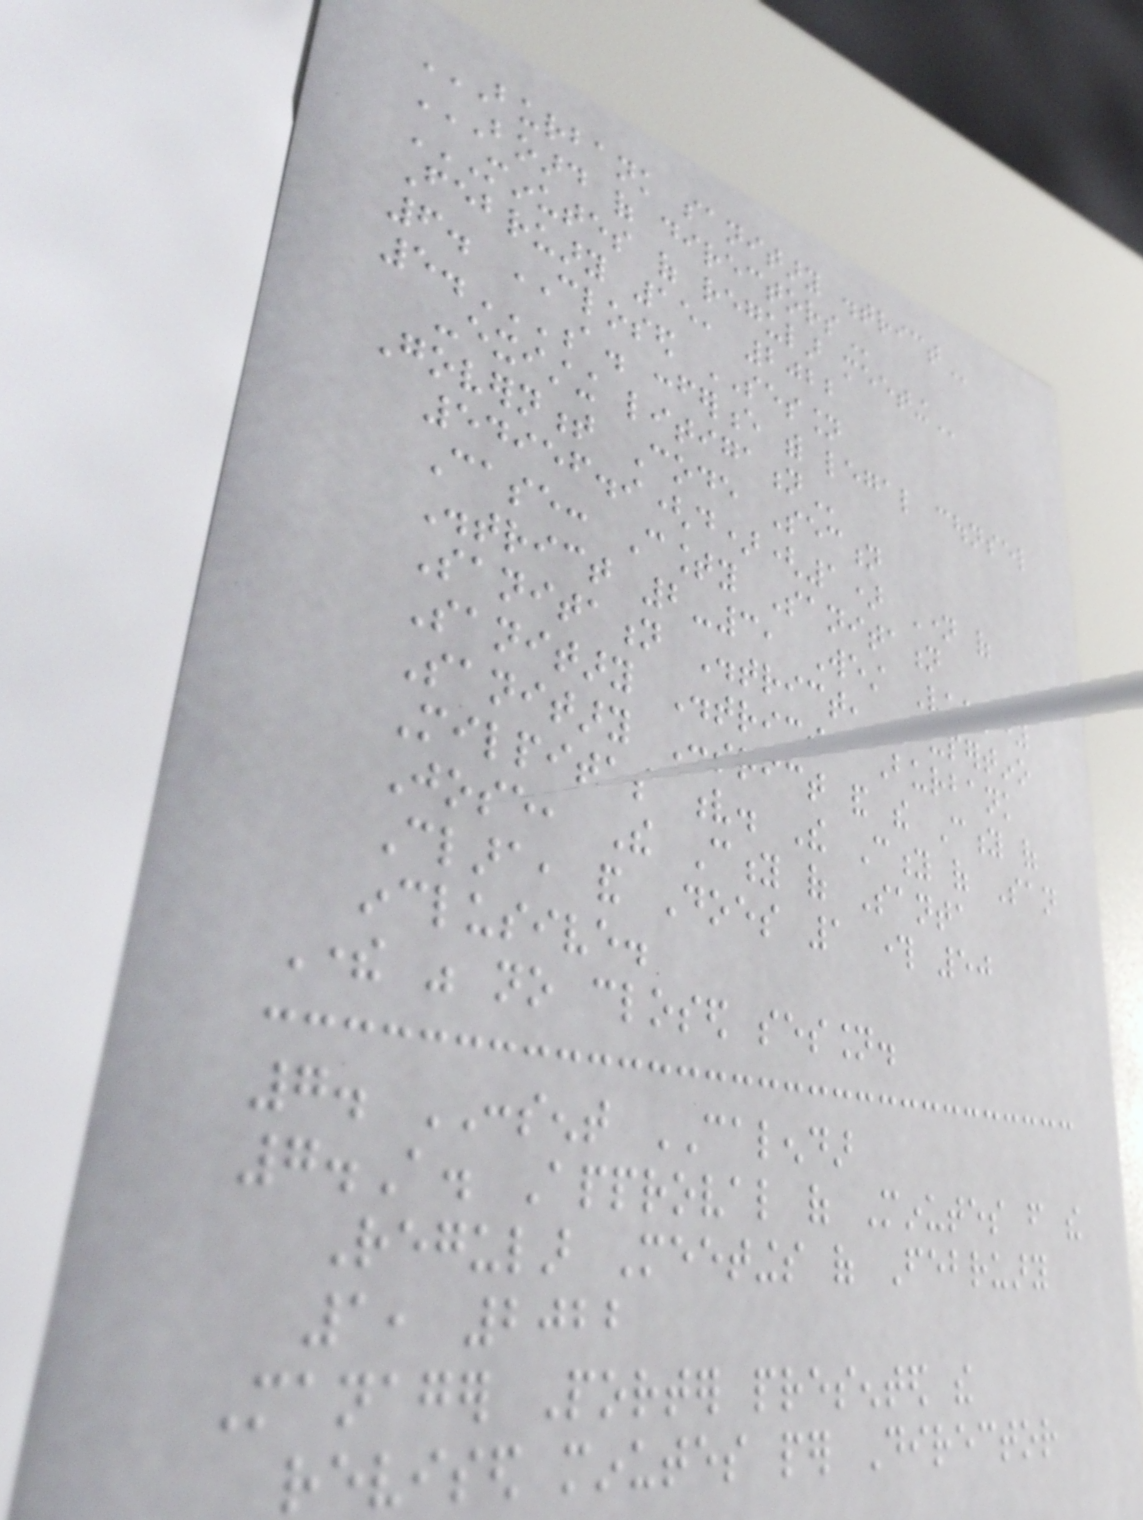BURBANK SANITARY DISTRICT
BOARD OF DIRECTORS
MINUTES OF REGULAR MEETING
February 15, 2022
6. CLOSED SESSION
5.A. CONFERENCE WITH LEGAL COUNSEL
-EXISTING LITIGATION
Government Code Section
54956.9(d)(1) Name of
Case: County Sanitation
District 2-3, West Valley
Sanitation District, Cupertino
Sanitary District, Burbank
Sanitary District and the City of
Milpitas v. The City of San
Jose, The City of Santa
Clara, and Does 1 through 50
inclusive.
There was no closed session.
7. CONSENT CALENDAR
7.A. Approval of Minutes from the
Regular Meetings of February
1, 2022
Manager Porter presented the
revised minutes per Director
